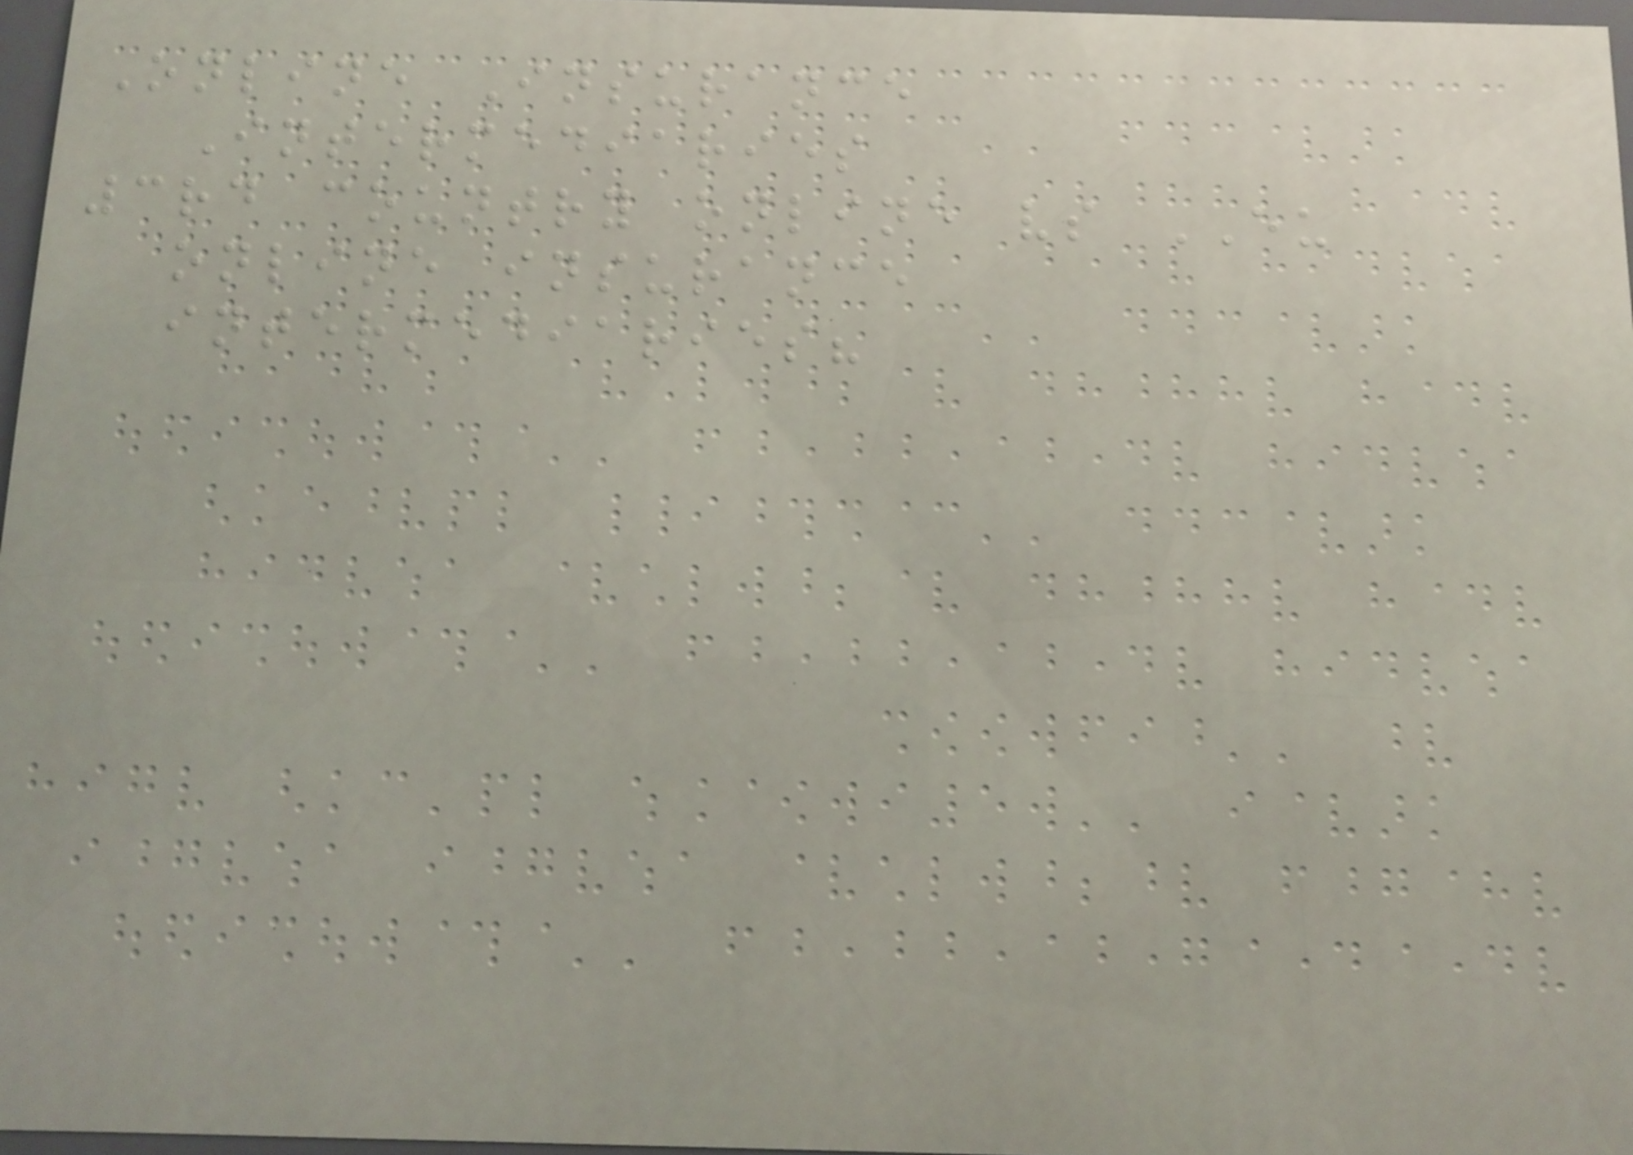Online Insurance
Intermediaries
3rd country online vs EU
online insurance
intermediaries?
